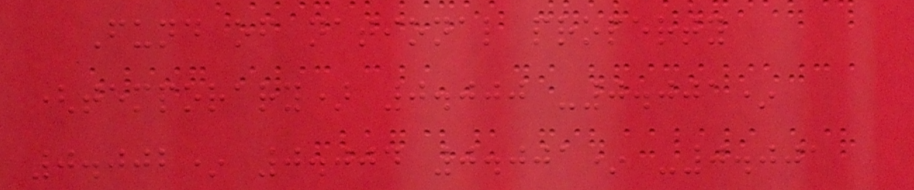Fund of national property
(temporary) 0.000 -0.001*
0.002* 0.004 0.001* -0.001
